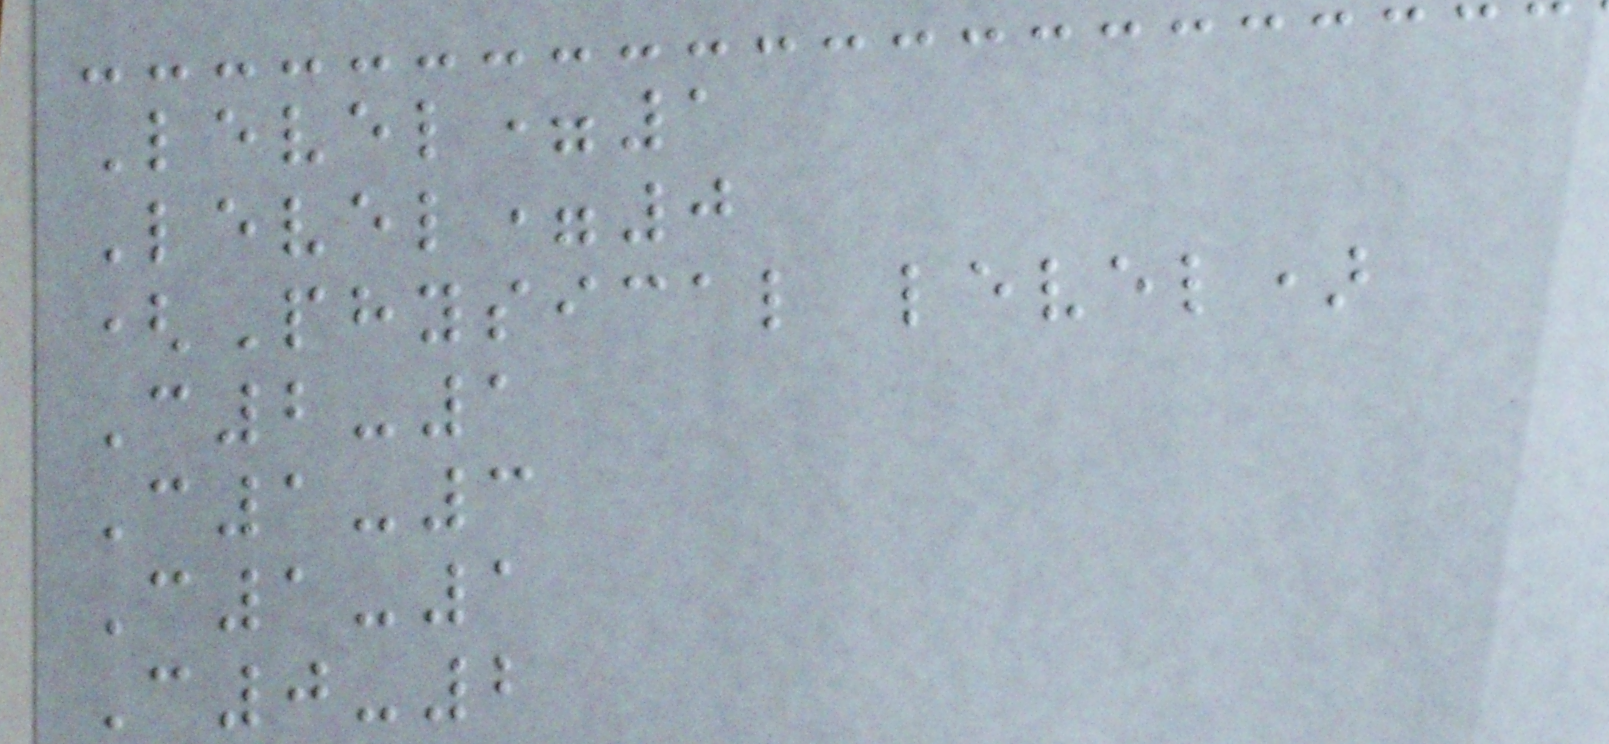Level=1
Level=0
(Physical level)
C2-1
C1-3
C1-1
C0-2
